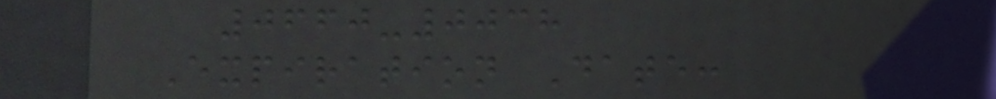0660-0038
Expiration Date:
